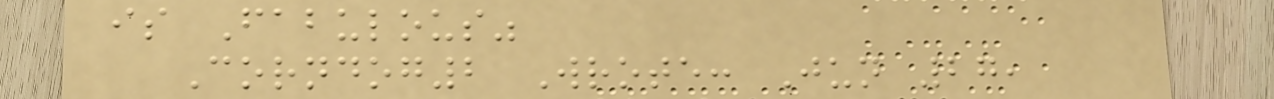is Fabulous"
Corndog2 Wrote: Jun 27,
